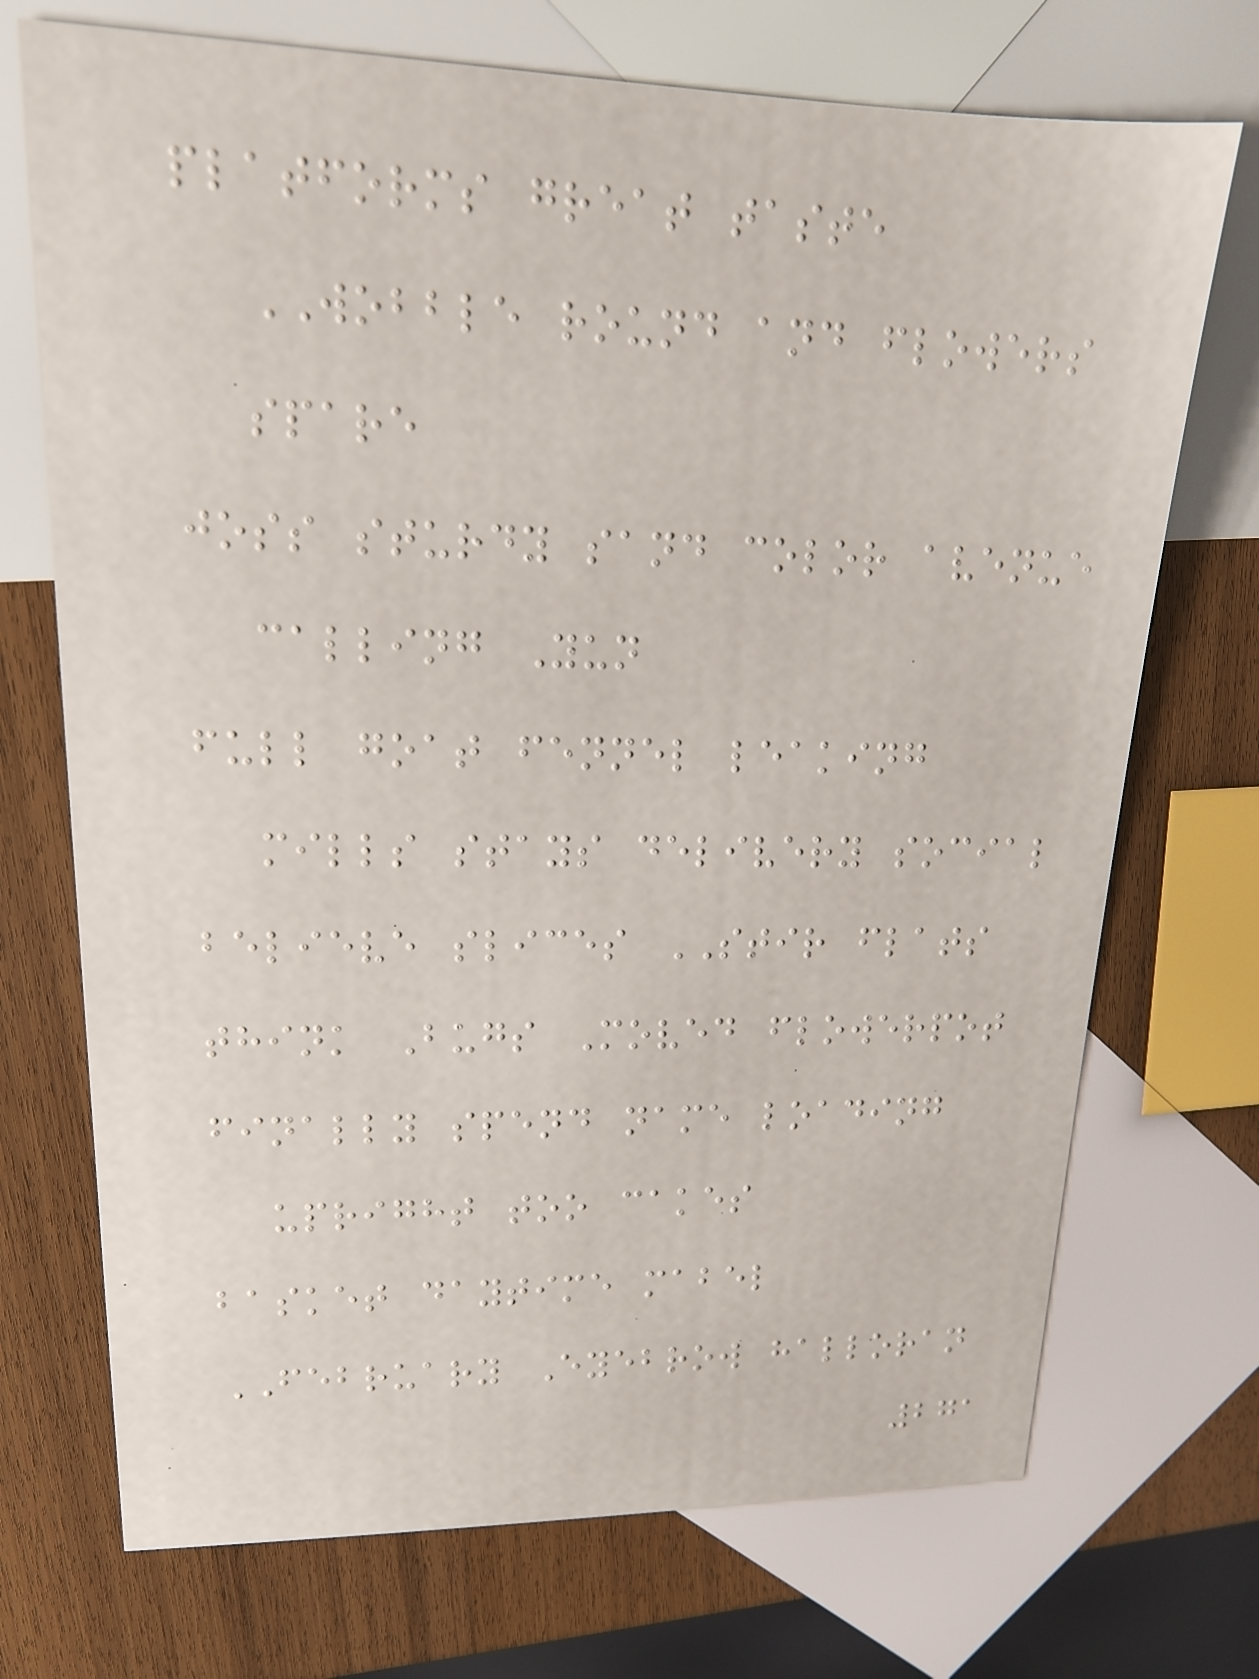platforms great taste
WOBBLE round and flowers
spare
joss sturdy sand color avenue
calling Yun
full goat fennel leaking
mills stays delivery social
believe slices STIR flats
think Bugs Moved flowerpot
finally spend name loading
upright too cakes
basket daytime mabel
FEBRUARY Eyebrow halloran
271
